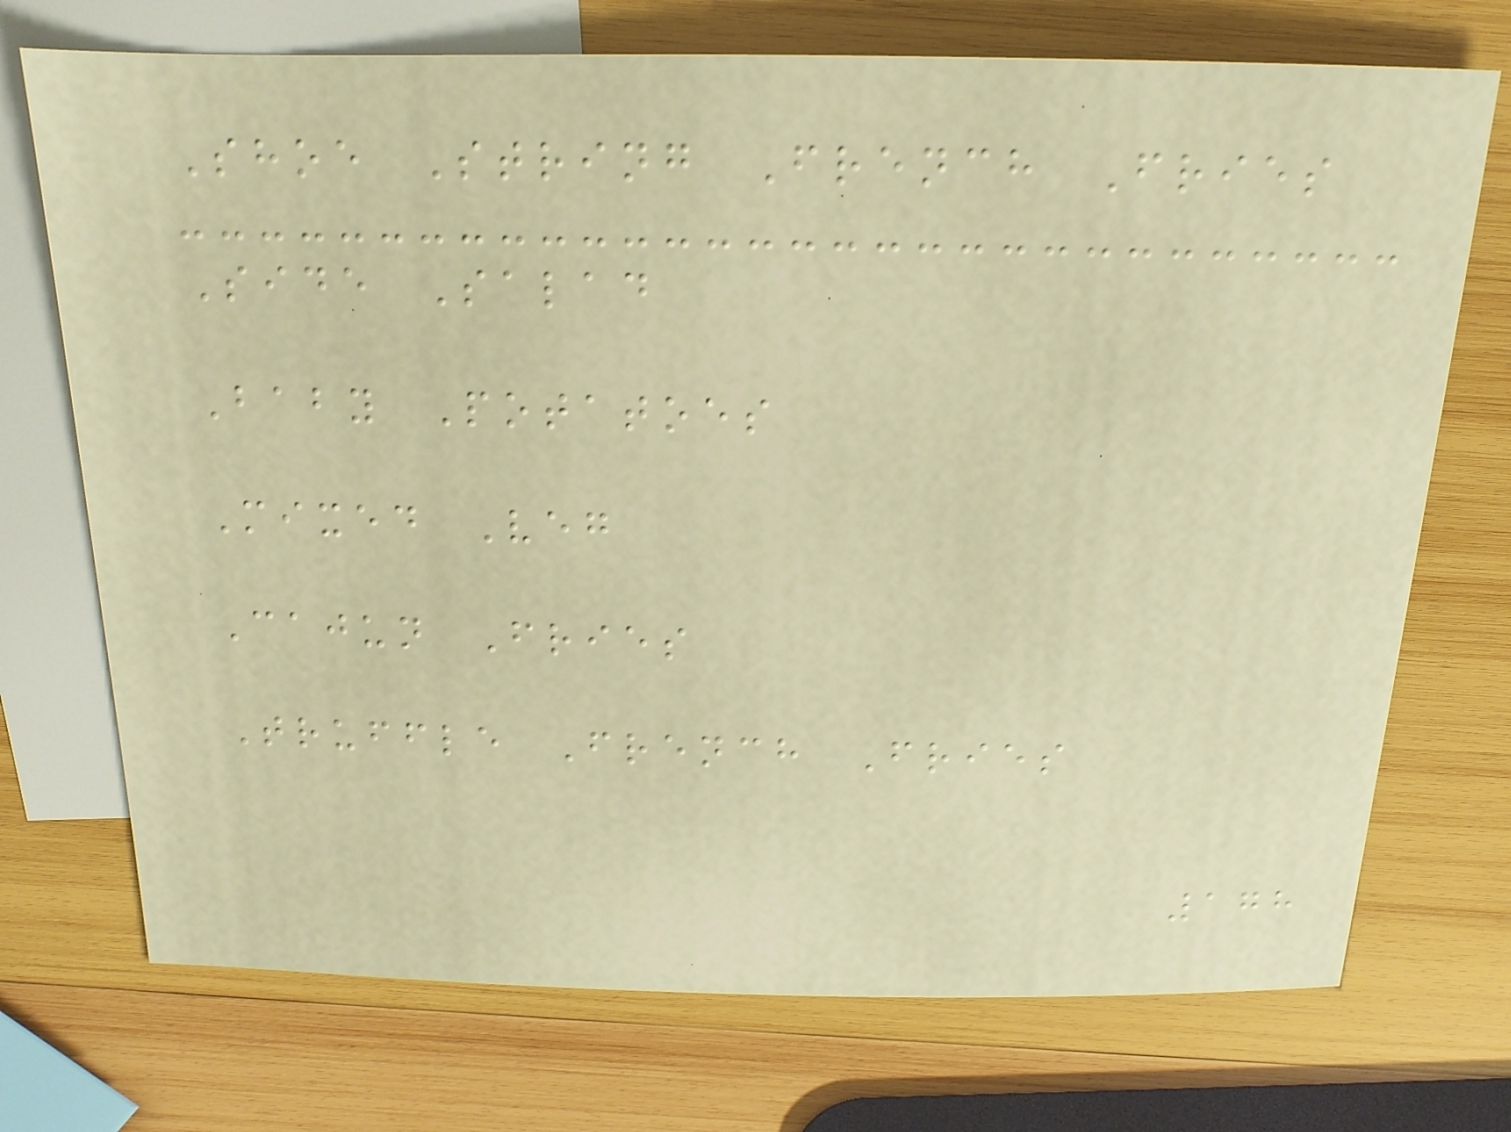Shoe String French Fries
Side Salad
Baby Potatoes
Mixed Veg
Cajun Fries
Truffle French Fries
178
